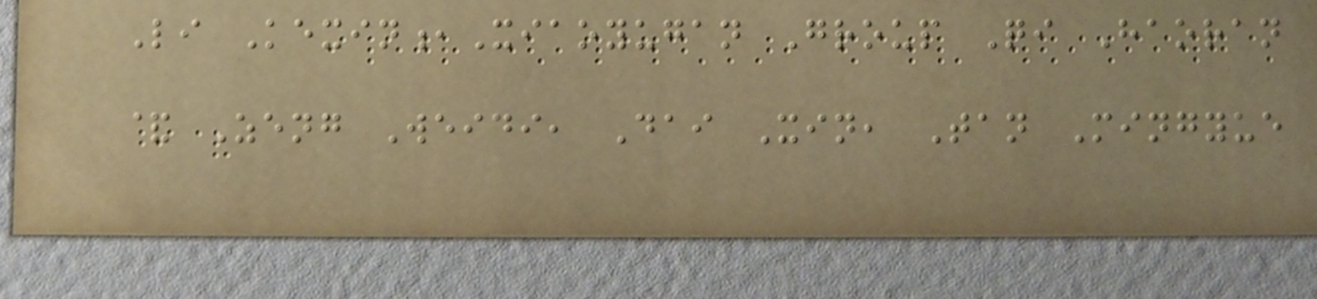Li Kexin,Xiaoyugan Group Qi Haoran
& Zeng Weidi, Dai Xin, Tan Mingyue
